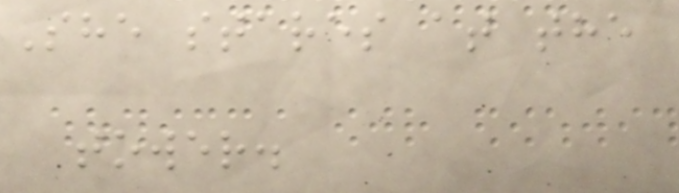She stares at the
tower.
